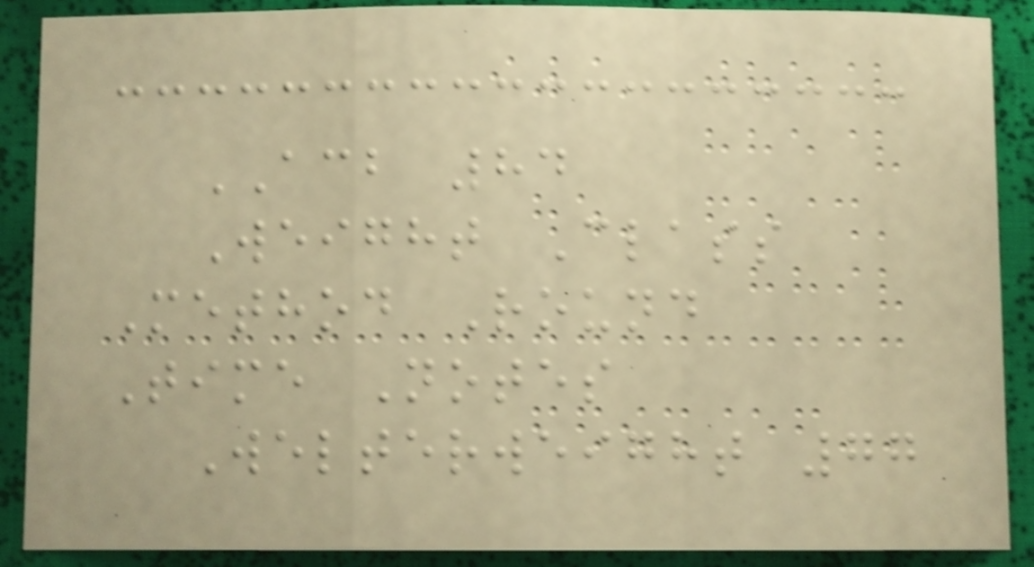ACB 84
Weight Class
Method Round
Time Notes
Welterweight 77
